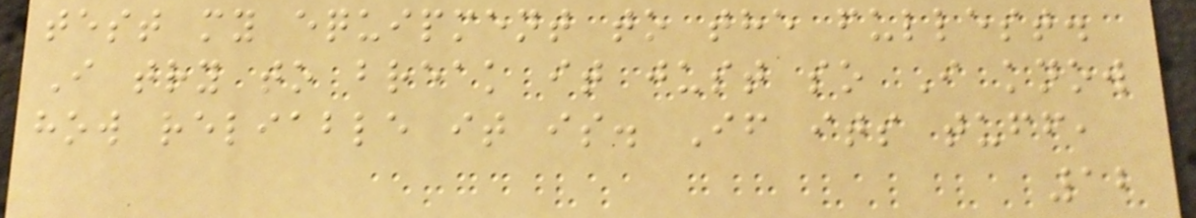test my equipment to the fullest.
I try to break it just so I know
how reliable it is. If its tuff,
12
